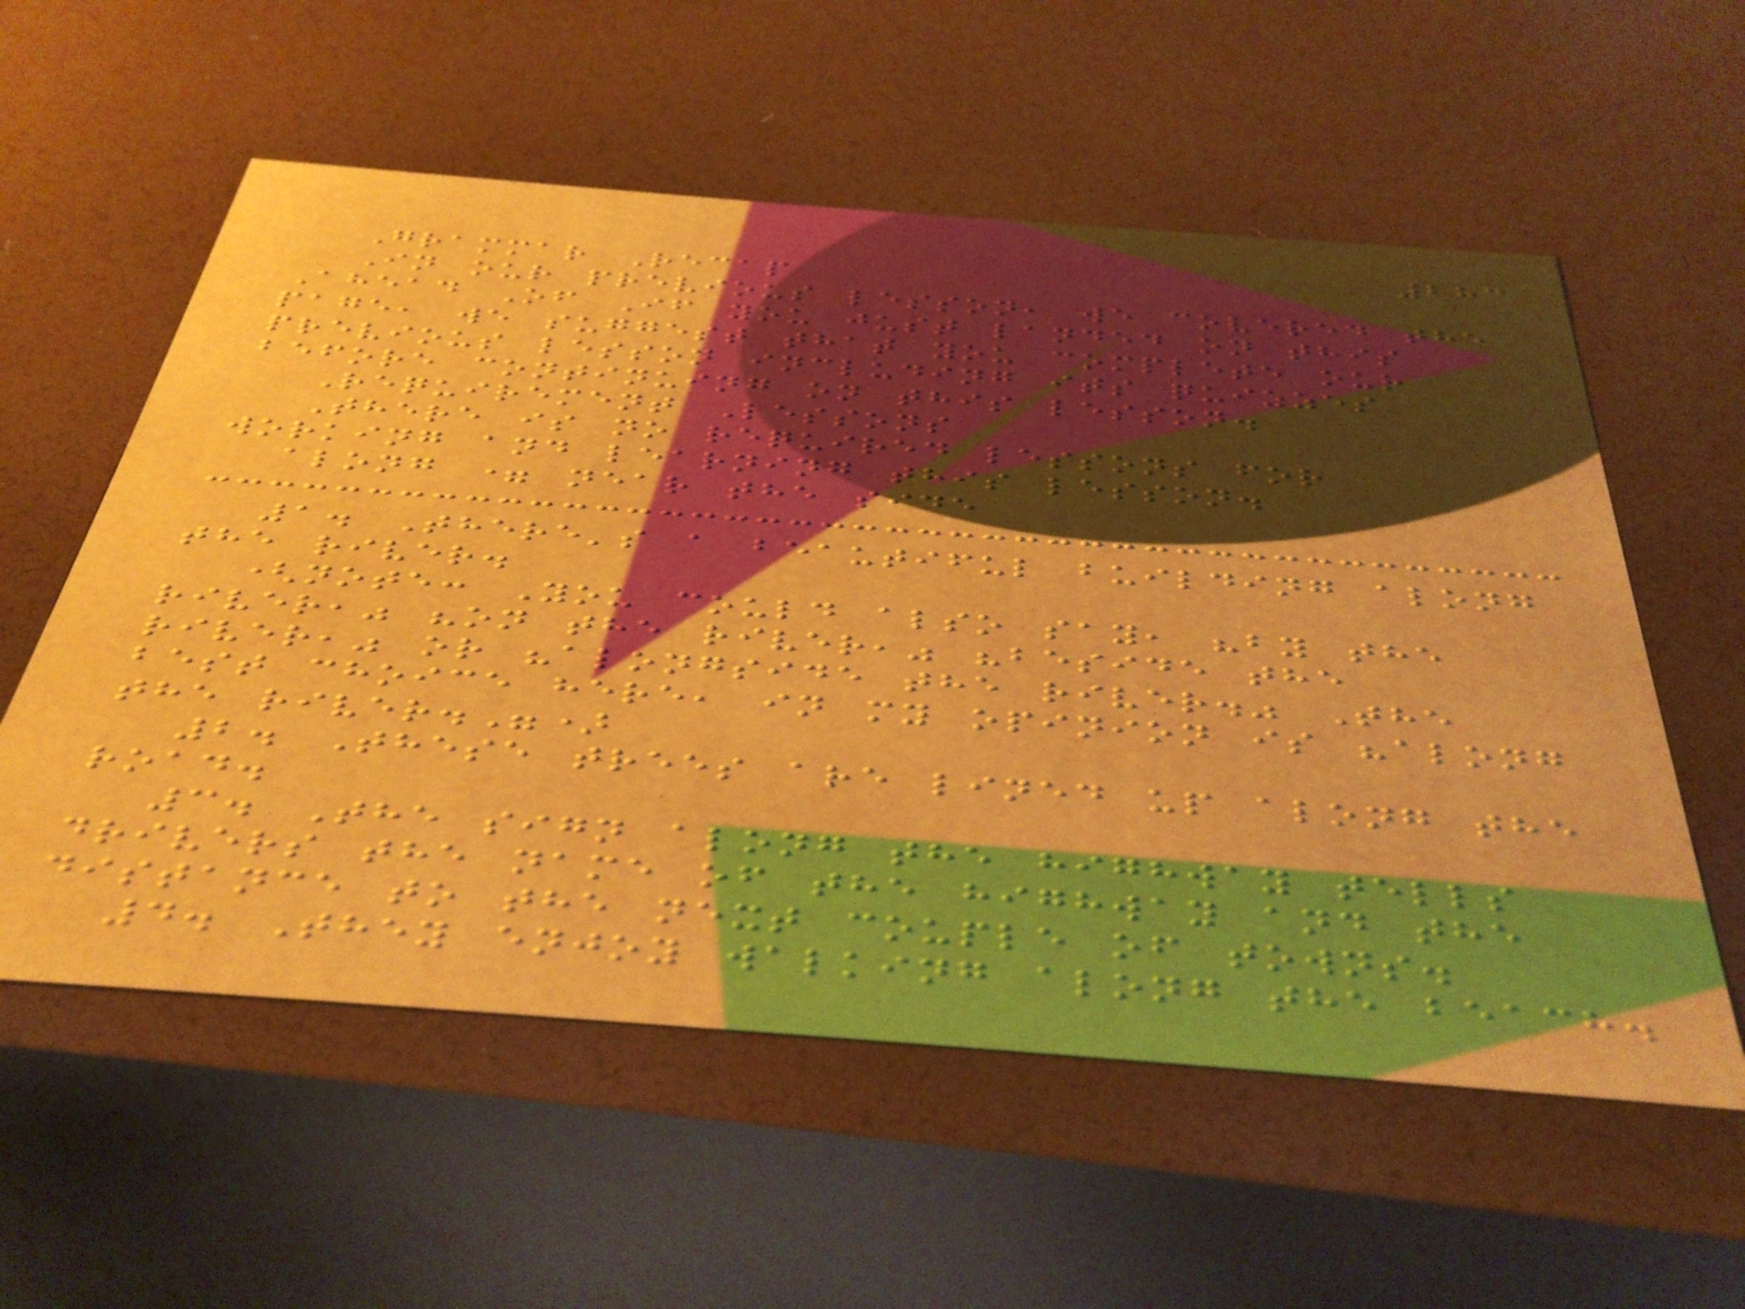283
Grammar Recap
In our previous lesson, we covered the
Ahead Of If you just landed on this
page, we suggest that you complete our
previous lesson including its quizzes
before continuing on this lesson.
Requirement Lessons
There is no required lessons for
working and learning this lesson.
along = near the side
1. There's a beautiful building along
the river.
(note: You could also say, "by the
river," "on the river," "beside the
river," or "alongside the river." The
best choice here, in my opinion is "along
the river.")
2. These trees are lined up along the
road.
3. The sign along the highway tells
drivers the name of the highway and the
distance to the next couple of towns.
4. They enjoy walking along the beach.
